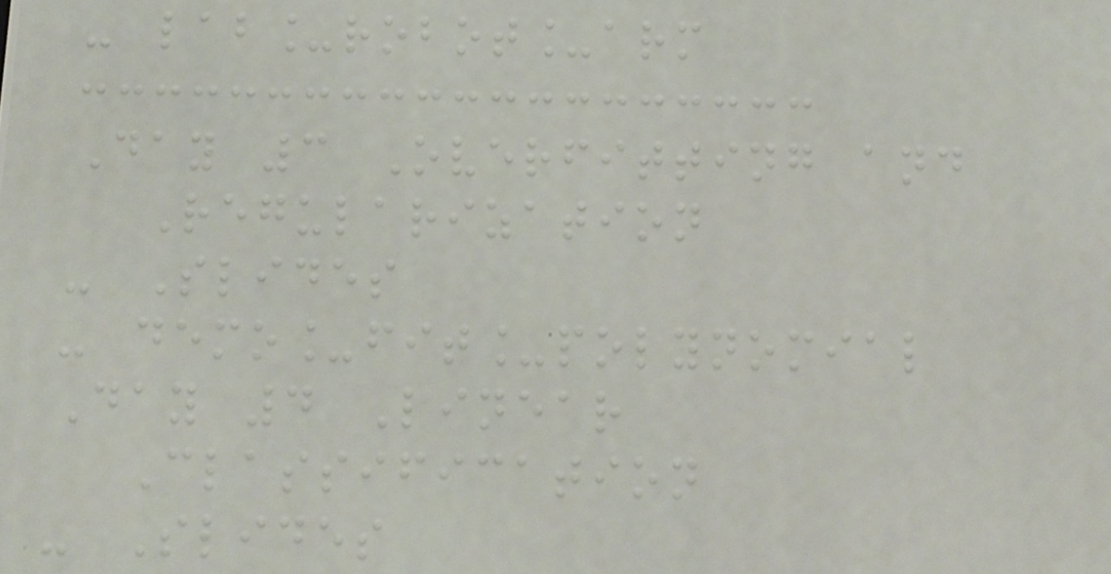- lab_robot_arm
Day 3 Overfitting and
Regularization
- Slides
- demo_fit_polynomial
Day 4 Linear
Classification
- Slides
